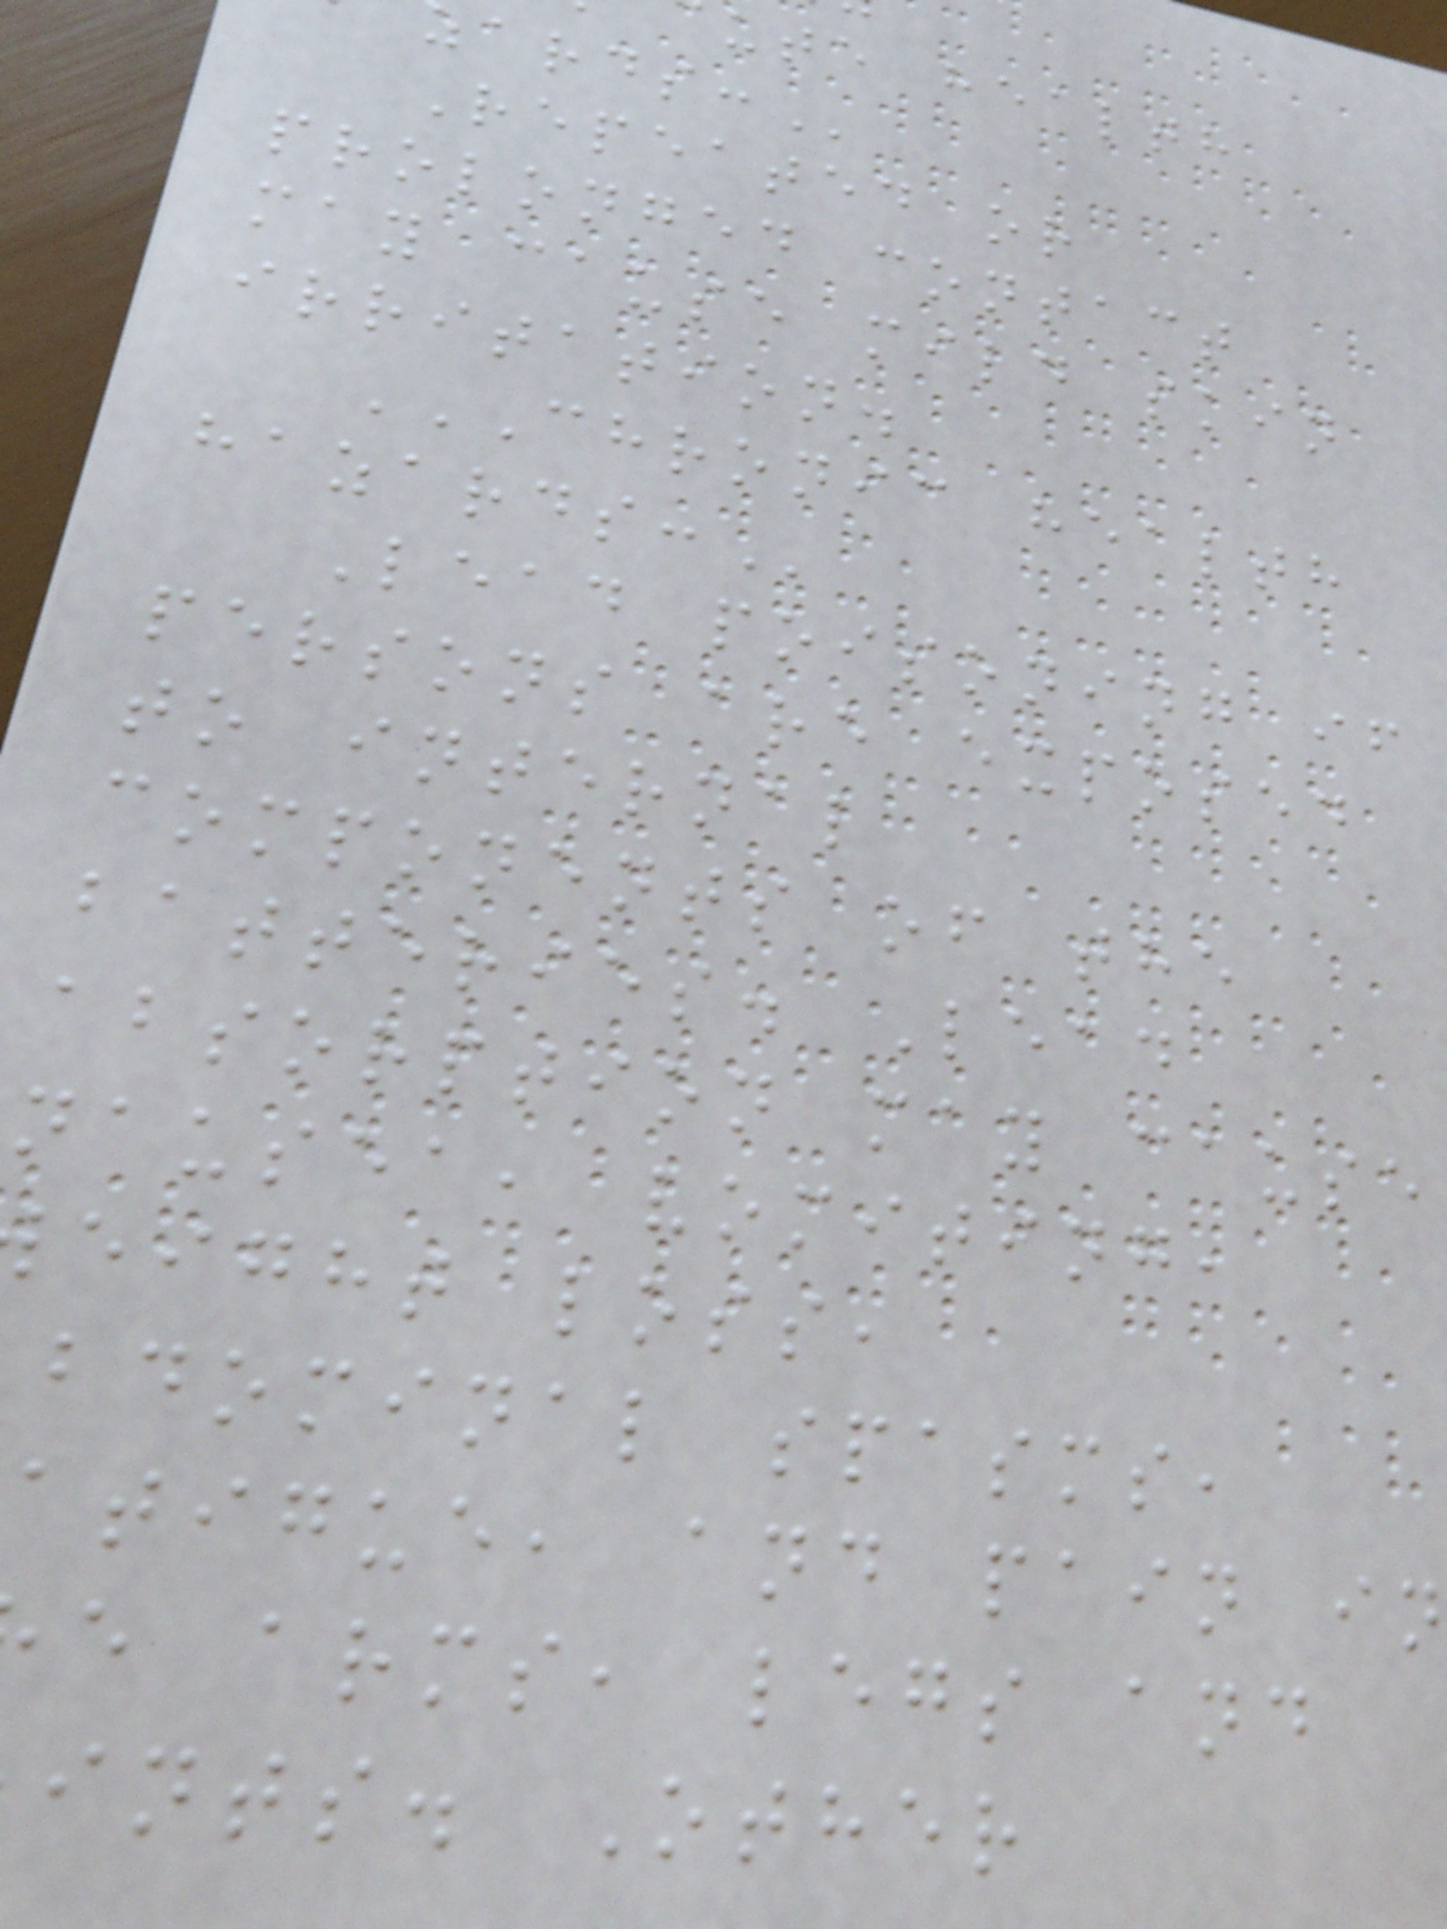ute health
Repeated or
prolonged contact
may cause mild skin
irritation.
CHRONIC HEALTH
Lead poisoning if
persons are exposed
to internal
components of the
batteries. Lead
absorption may cause
nausea, vomiting,
eight loss,
bdominal spasms,
atigue, and pain in
e arms, legs and
ints. Other
